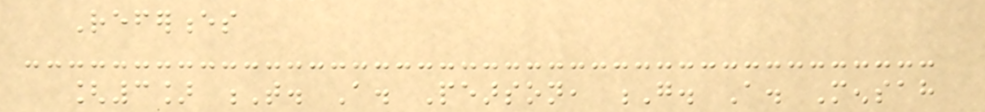References
[3] T. A. Pearson, G. A. Mensah
